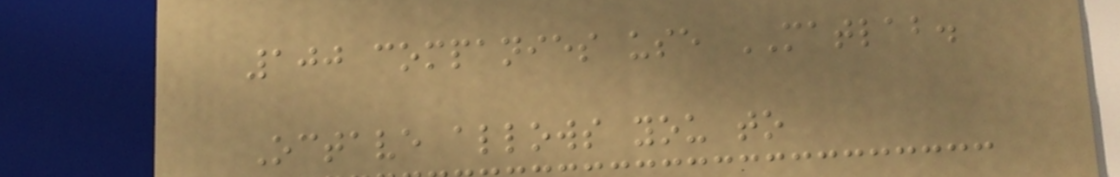100 companies use MATLAB.
Octave allows you to
